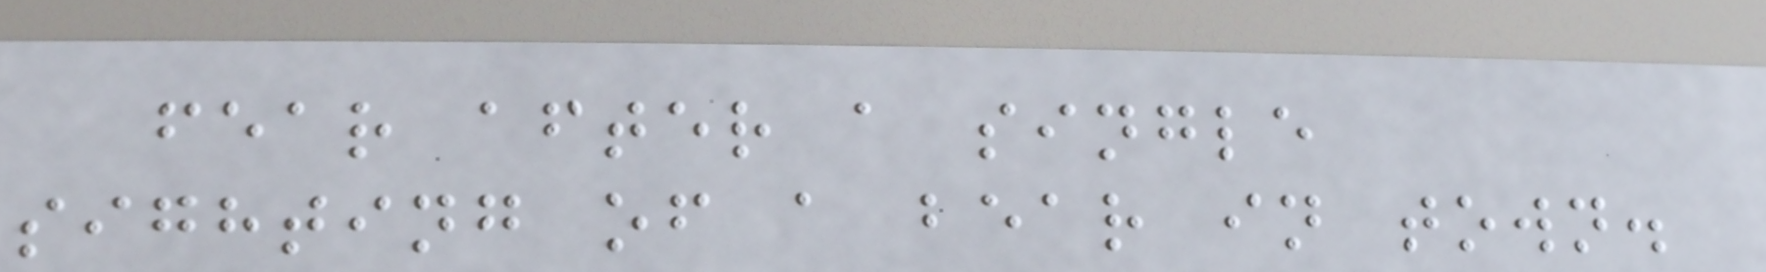fear after a single
sighting of a bear in town.
